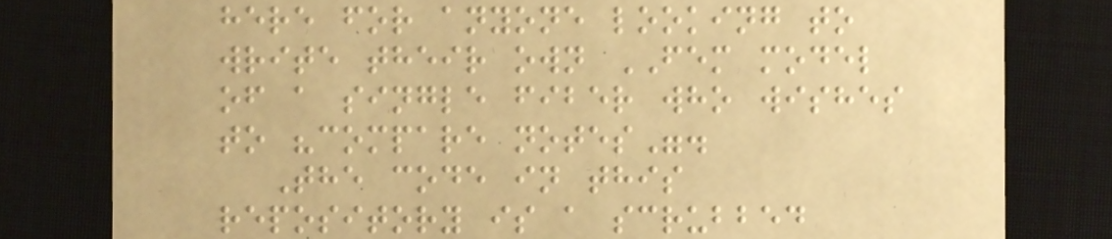here for anyone looking to
write their own FEM model
of a single fiber who wishes
to "compare notes".
The code in this
repository is a scrubbed
